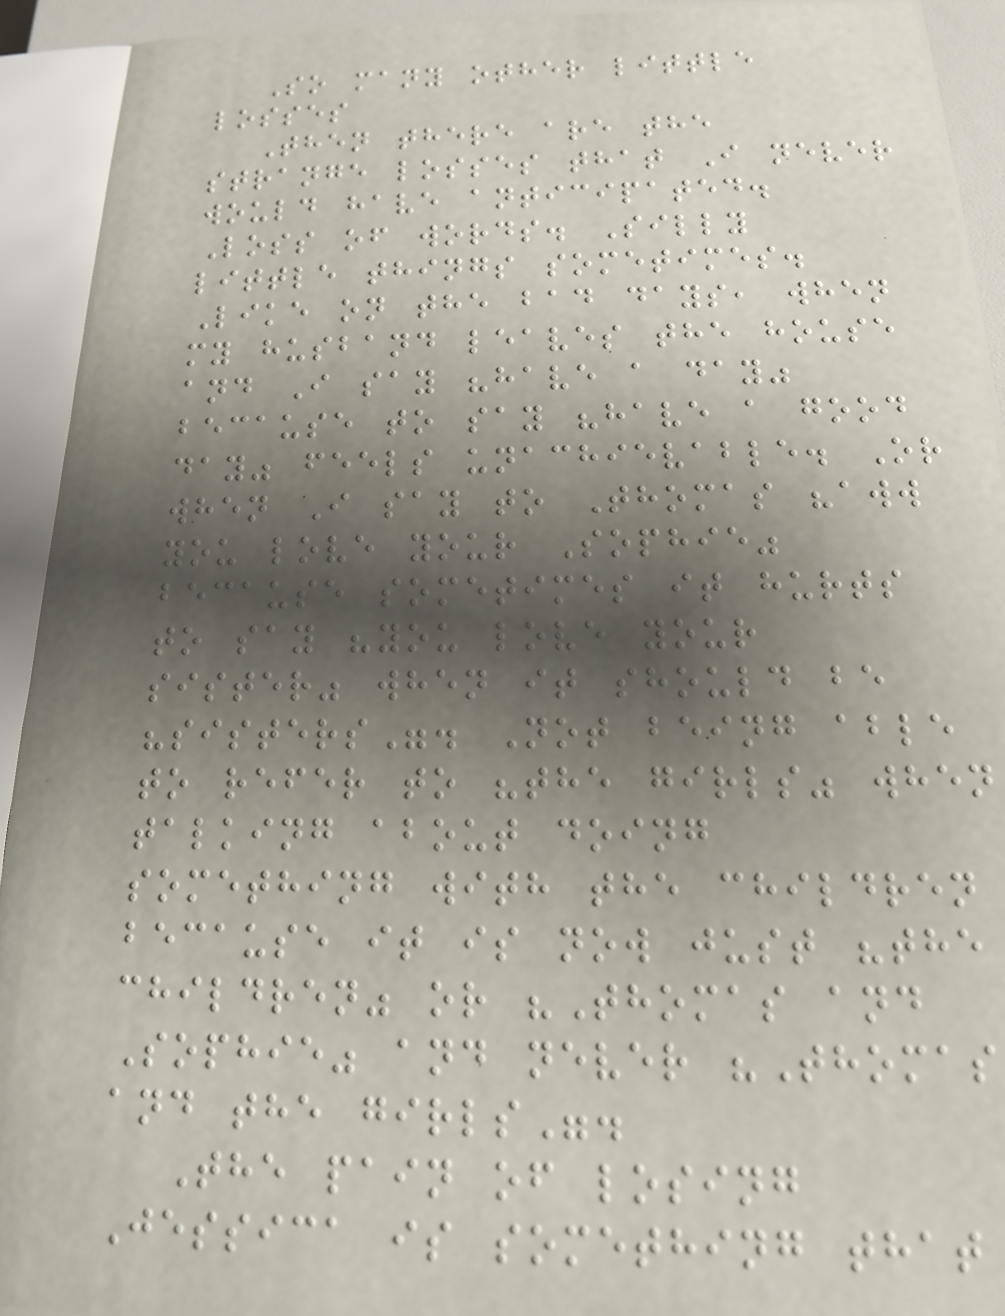So many other little
losses
Then there are the
strange losses that I never
would have anticipated.
Loss of words. Silly
little things sometimes.
Like on the bad days, when
my husband leaves the house
and I say "have a day"
because to say "have a good
day" feels unachievable. Or
when I say to Thomas "aww
you love your Sophie"
because sometimes it hurts
to say "you love your
sister" when it should be
"sisters". Not being able
to refer to "the girls" when
talking about doing
something with the children
because it is now just "the
children" or "Thomas and
Sophie" and never "Thomas
and the girls".
The pain of losing
Jessica is something that
